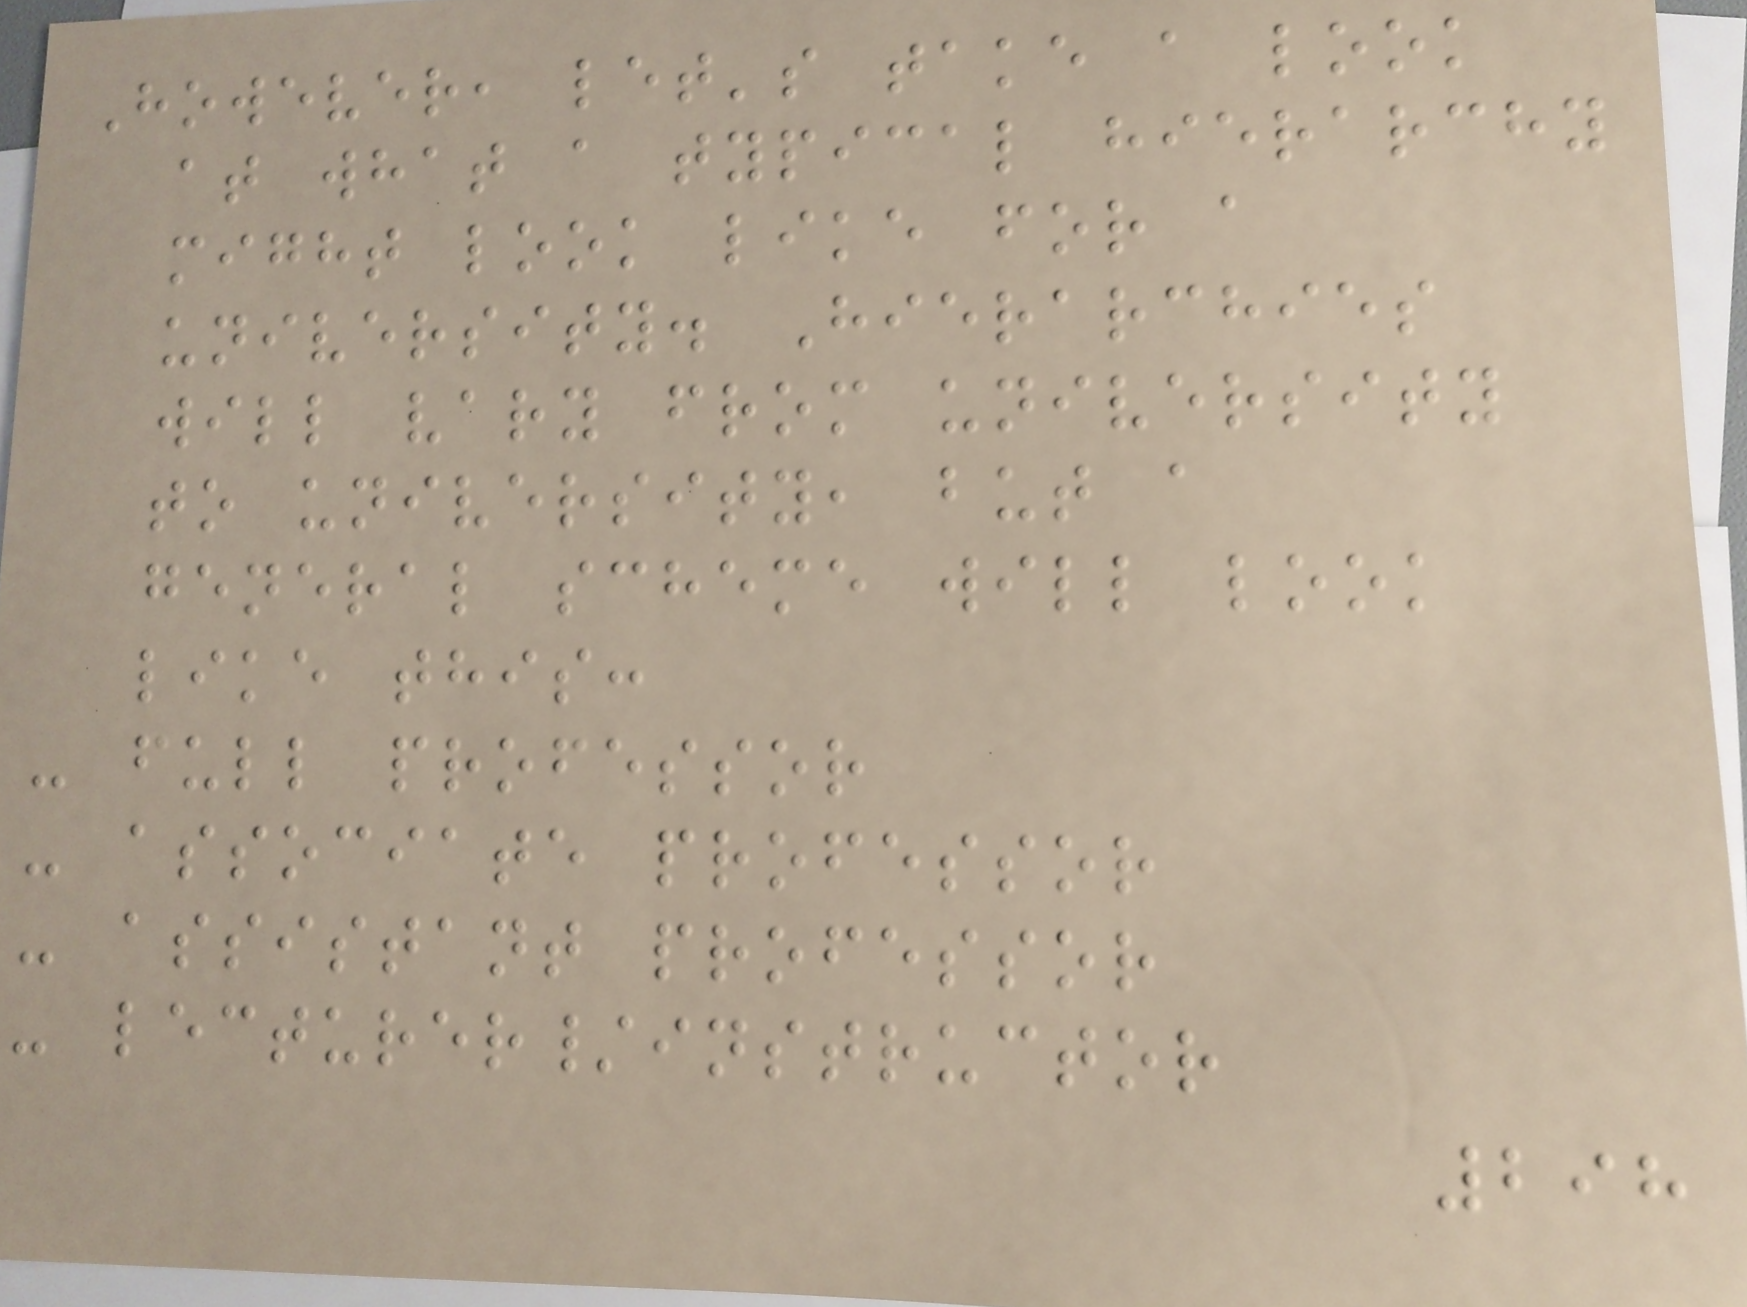However, let's take a look
at what a typical hierarchy
might look like for a
university. Hierarchies
will vary from university
to university, but a
general scheme will look
like this:
- full professor
- associate professor
- assistant professor
- lecturer/instructor
298
